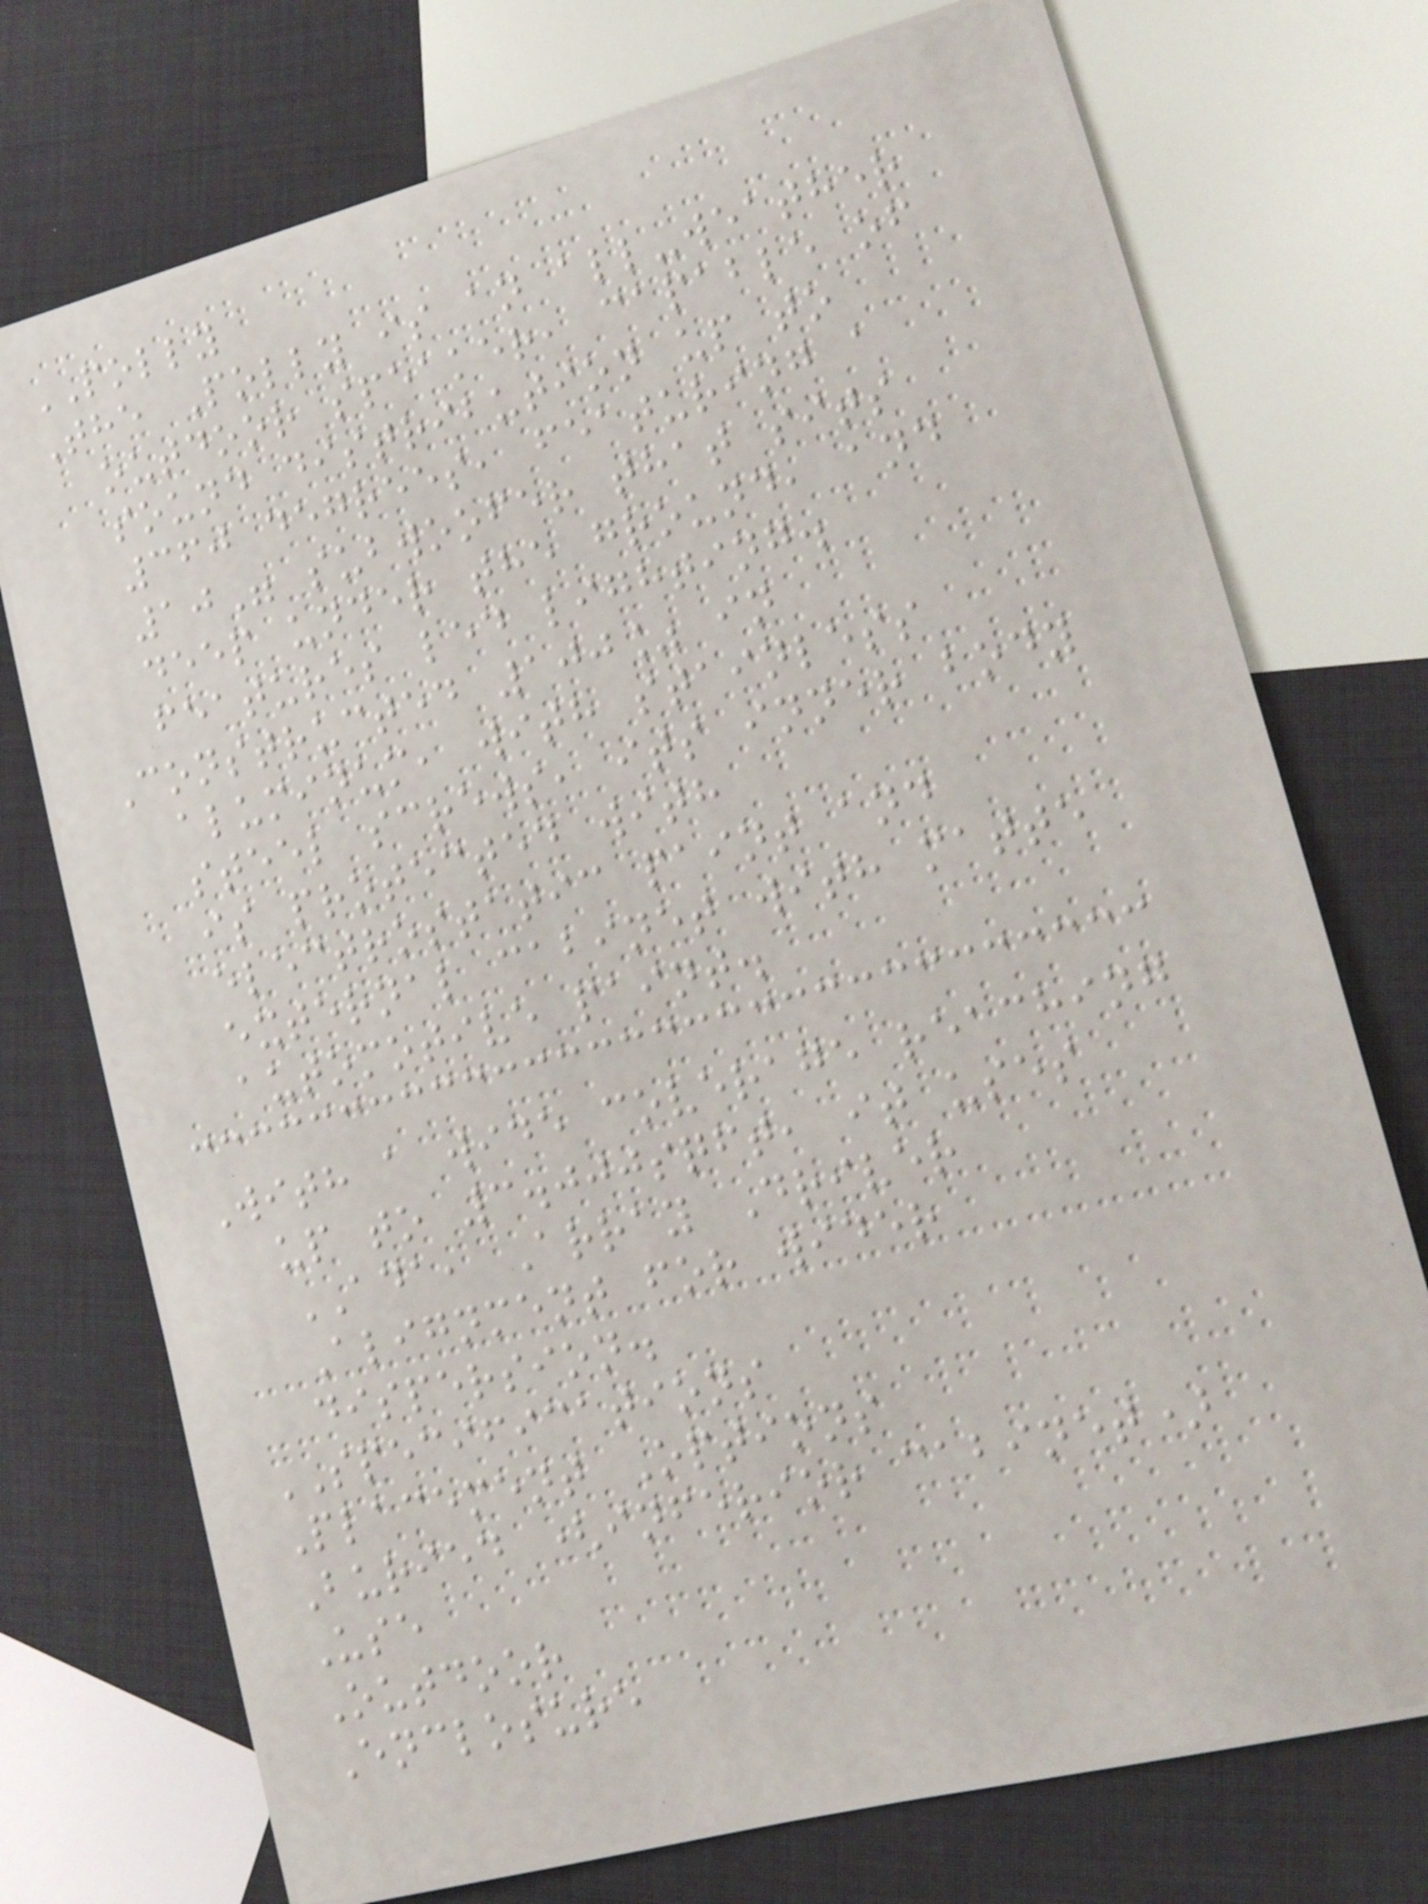POLLY
The Polly is an all-weather
outdoor speaker, capable of
sound distribution up to
360 degrees, featuring a
10" subwoofer that sits
deep under the ground, and
features led lighting.
Constructed 100% in
aluminum, with stainless
steel screws, its inner body
is protected with
electrostatic paint and
external cabinet with matte
automotive paint.
With a wide coverage reaching
up to 3.000sqft, it uses
ADA, Array Driver
Alignment for wider
dispersion.
SPECIFICATIONS
Placement Options
Buried (inferior cabinet)
Use
Outdoor
Enclosure
